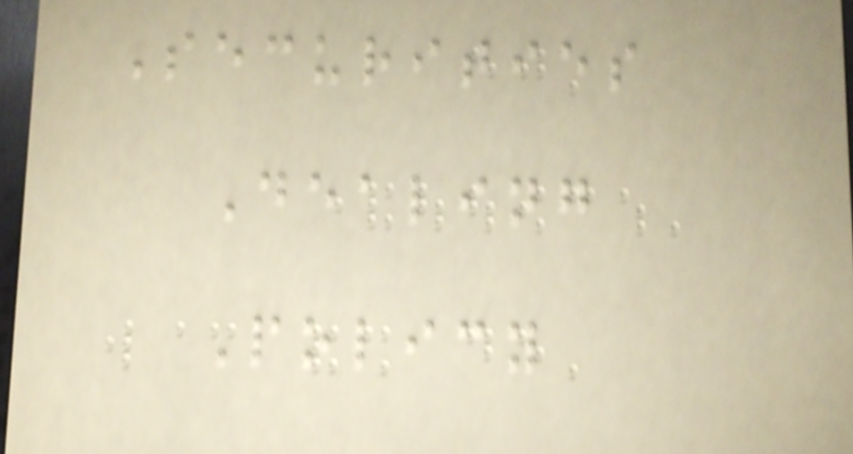Securities
Dealing
Policy
